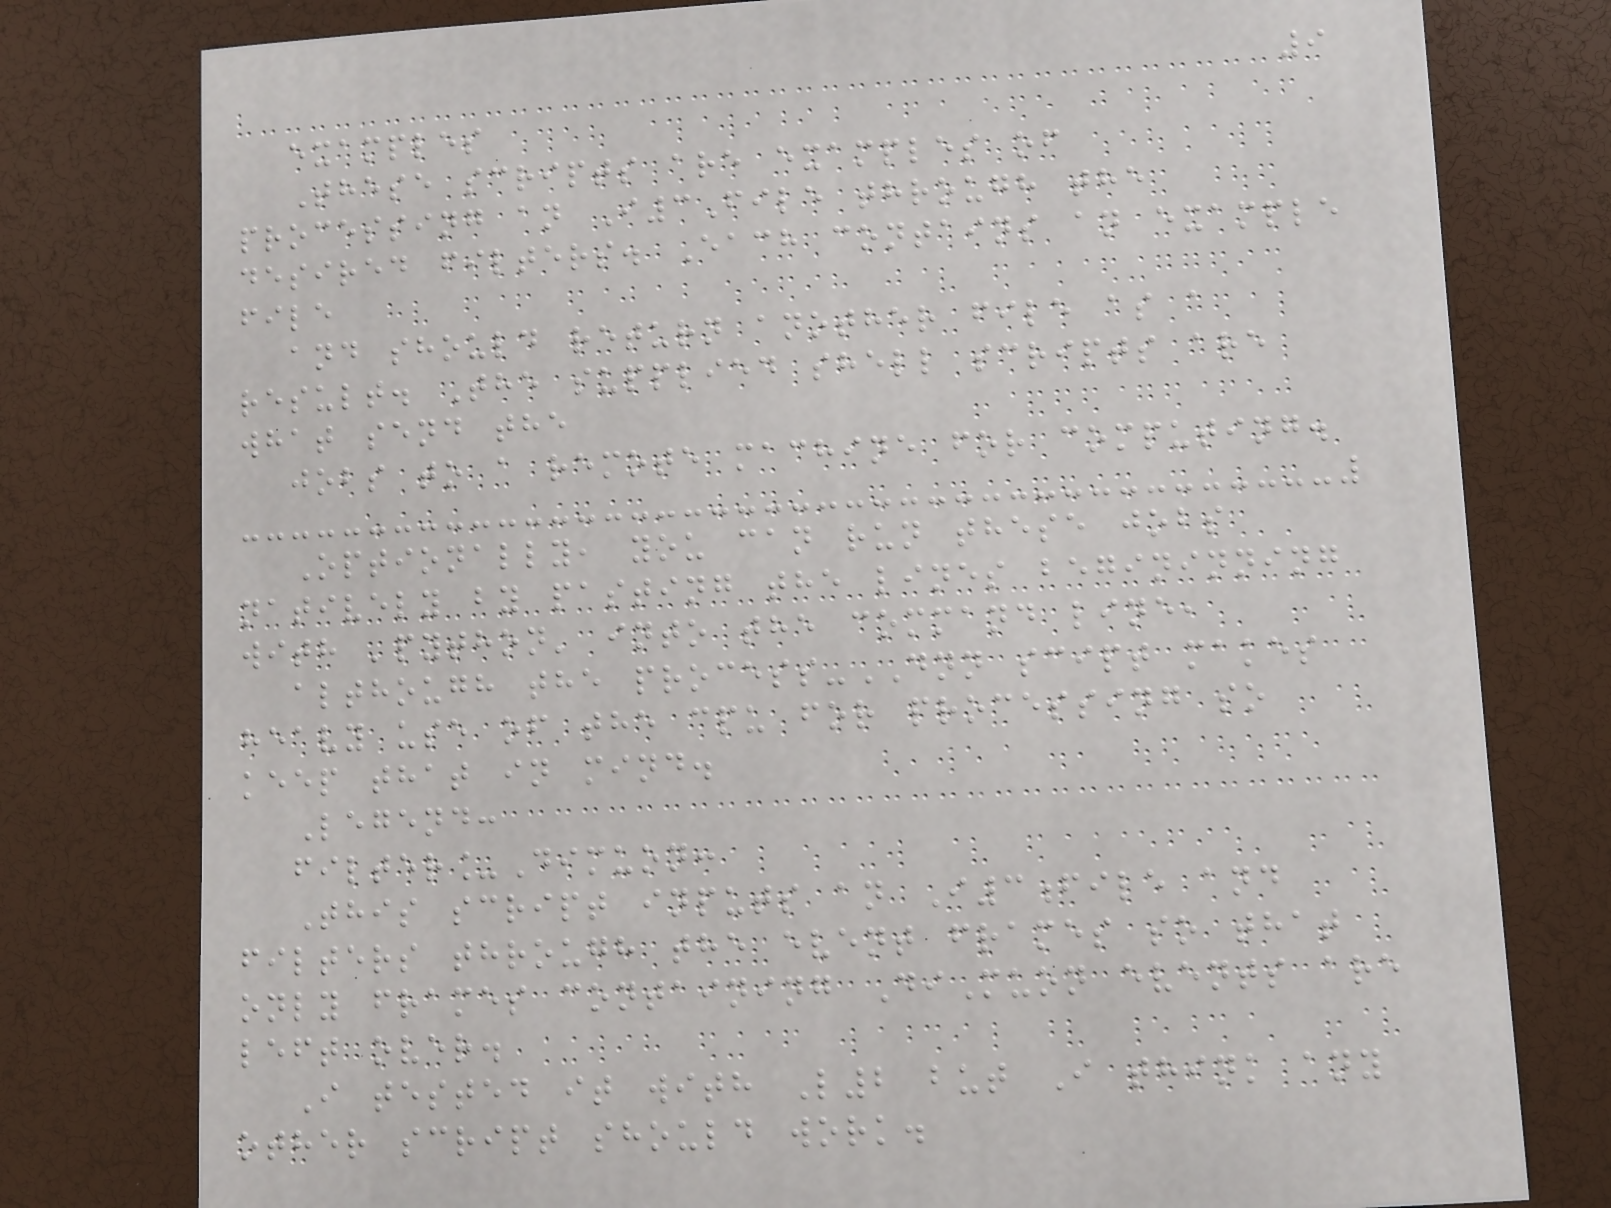9
examples
These scripts are examples of
processing an I3File through the
desired filters. Each contains an example
file
and should return another file as a
result. The supplied shell scripts are
what send the
jobs to a remote machine for computing.
Optionally, you can run these jobs
natively by pasting the lines begininning
with 'python' into the command line,
although the process-DNN scipt makes
heavy use of the cpu for processing so
keep that in mind.
Legend:
filter_Dimuon:
This script inputs an I3file and
filters through the event frames so that
only frames containing DiMuon events are
left over.
I tested it with L2 but I think any
other script should work.
